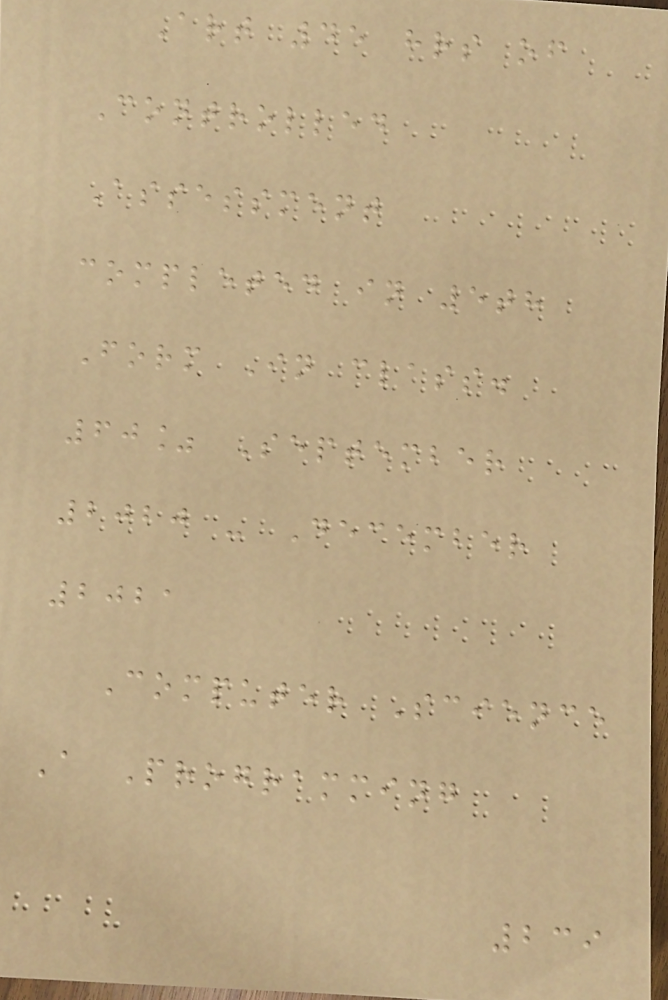Art 45 hrs of
Controlled
Assessment
completed in 5th
Form In class.
60% September
2020 - December
2021
Computer Science
A Programming
239
